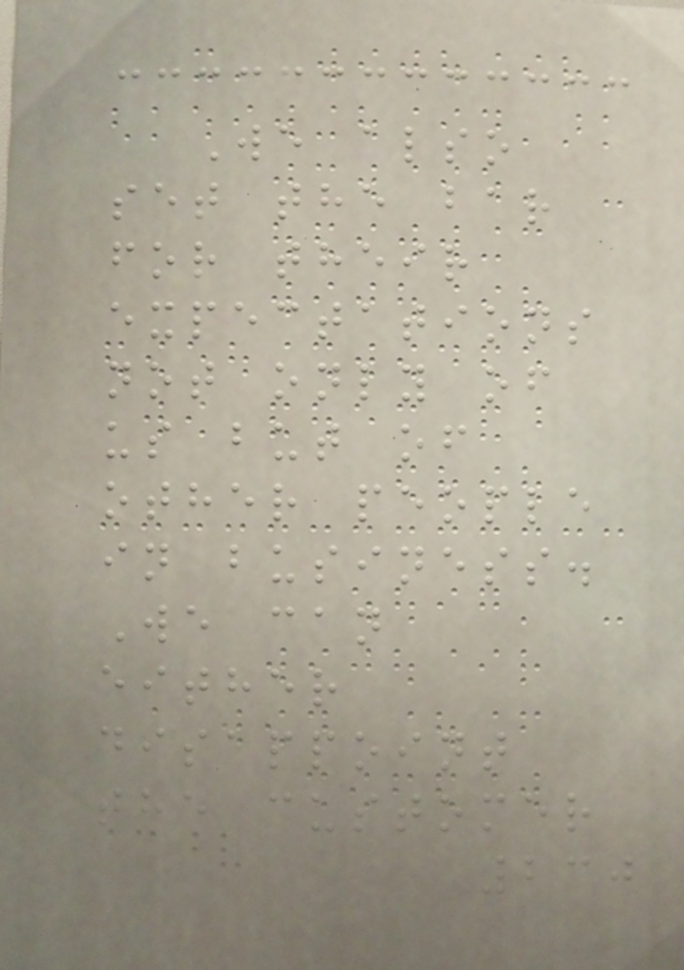We also
set the bar
for their
expectations
not only of
us but of
other people
in business.
We can
either
disappoint
the customer
230
